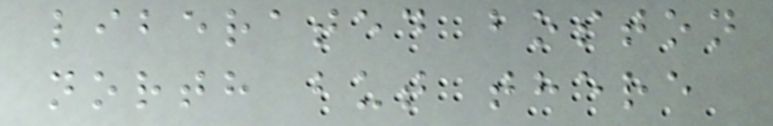liberated boston
north but there
